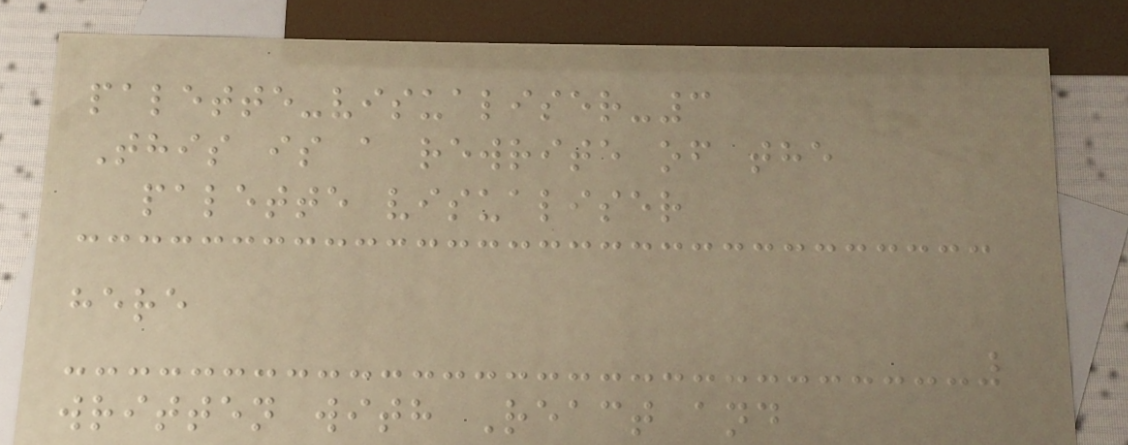palette-visualiser-3
This is a rewrite of the
palette visualiser
here
written with React and
